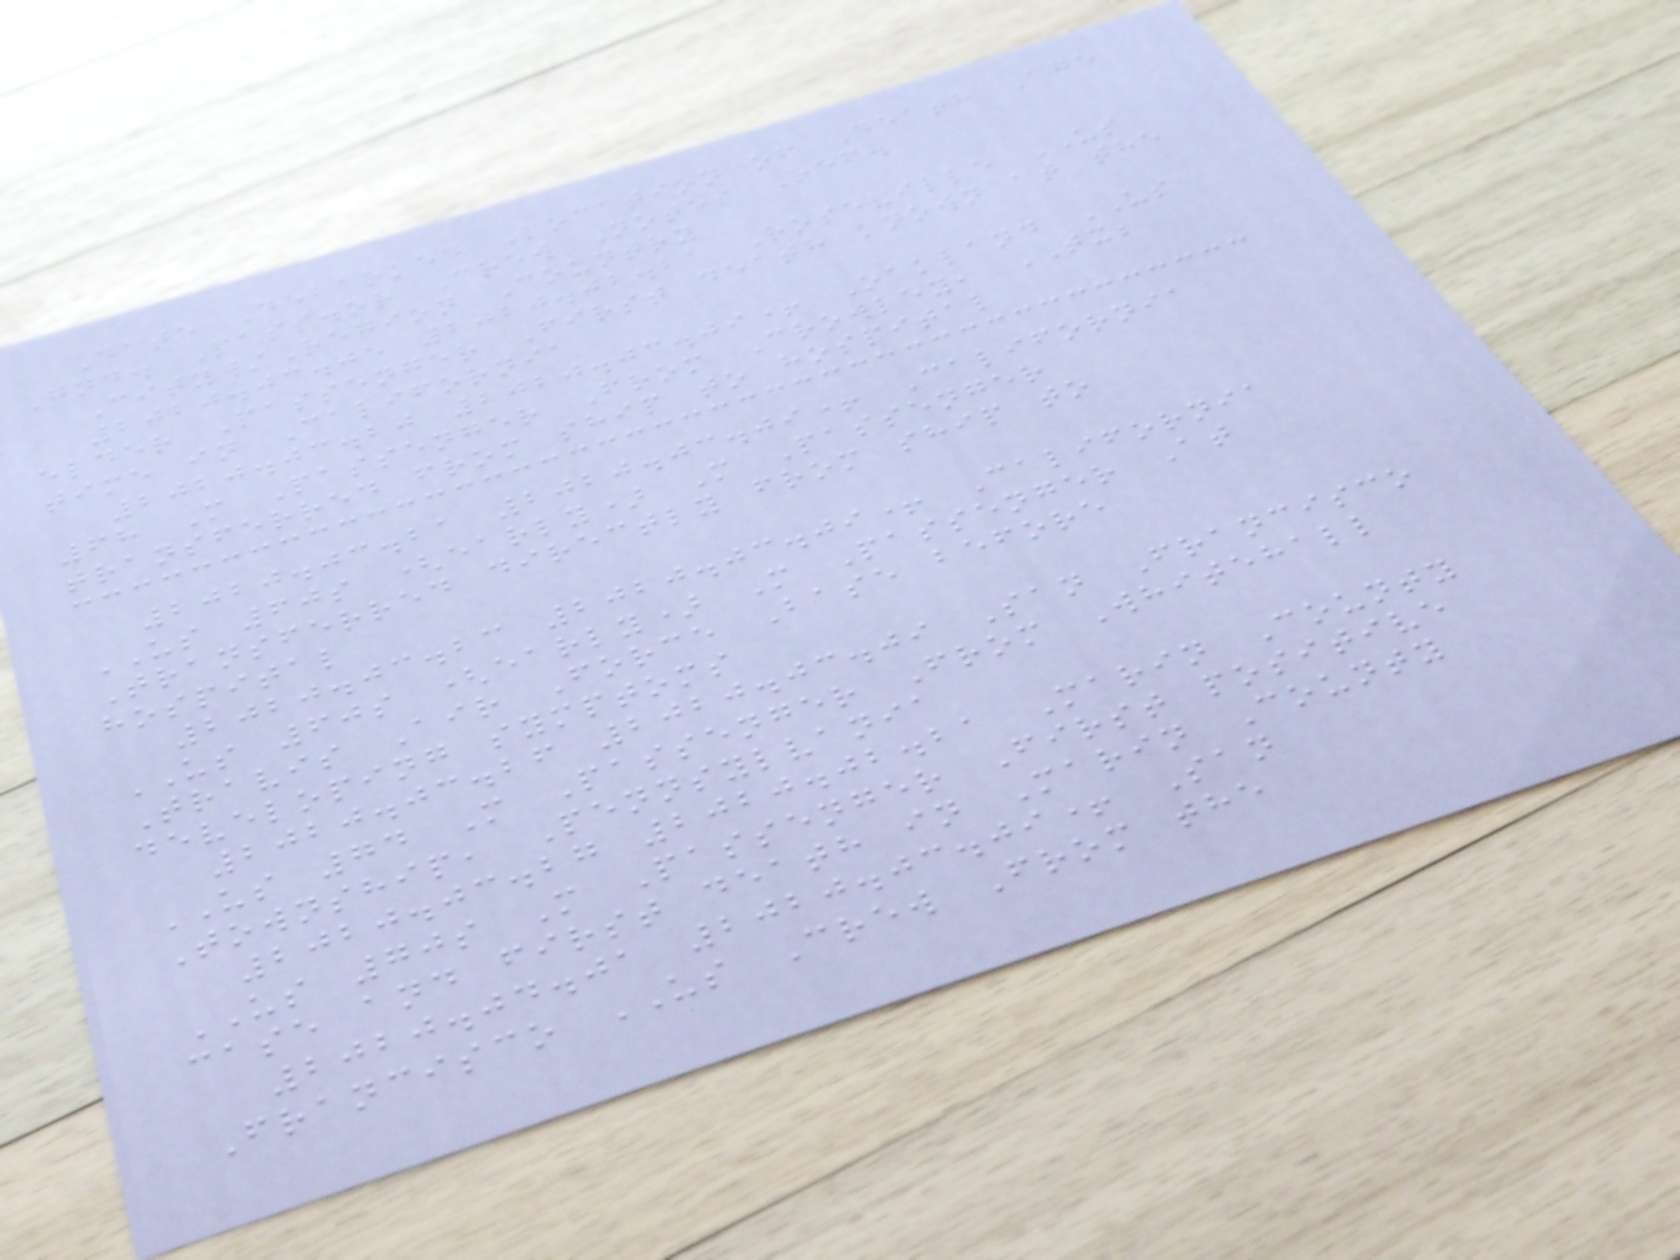Date Debarked Location of Death Age
Gnd. Pass.or Crew Notes Ref.
City/Region Country
2020.03.05 2020.02.21 Roseville US
elder Passenger First death known at the
time in California
2020.03.20 2020.03.09+ Oakland US
68 M Passenger From Crowley, TX;
transferred from ship to hospital
2020.03.21 2020.03.09+ California
US 60s (early) M Passenger
Transferred directly from ship to
hospital
2020.03.23 2020.03.09+ California
US 60s (early) M Passenger At
Travis Air Force Base before
developing symptoms
2020.03.26 2020.03.09 San Francisco
US 74 M Passenger From Whitehall
Township, Pennsylvania
2020.03.27 2020.02.21 Marin County
US 70s M Passenger First positive
case and first death in Marin County
2020.04.01 2020.03.09+ San
Francisco US Crew From the
